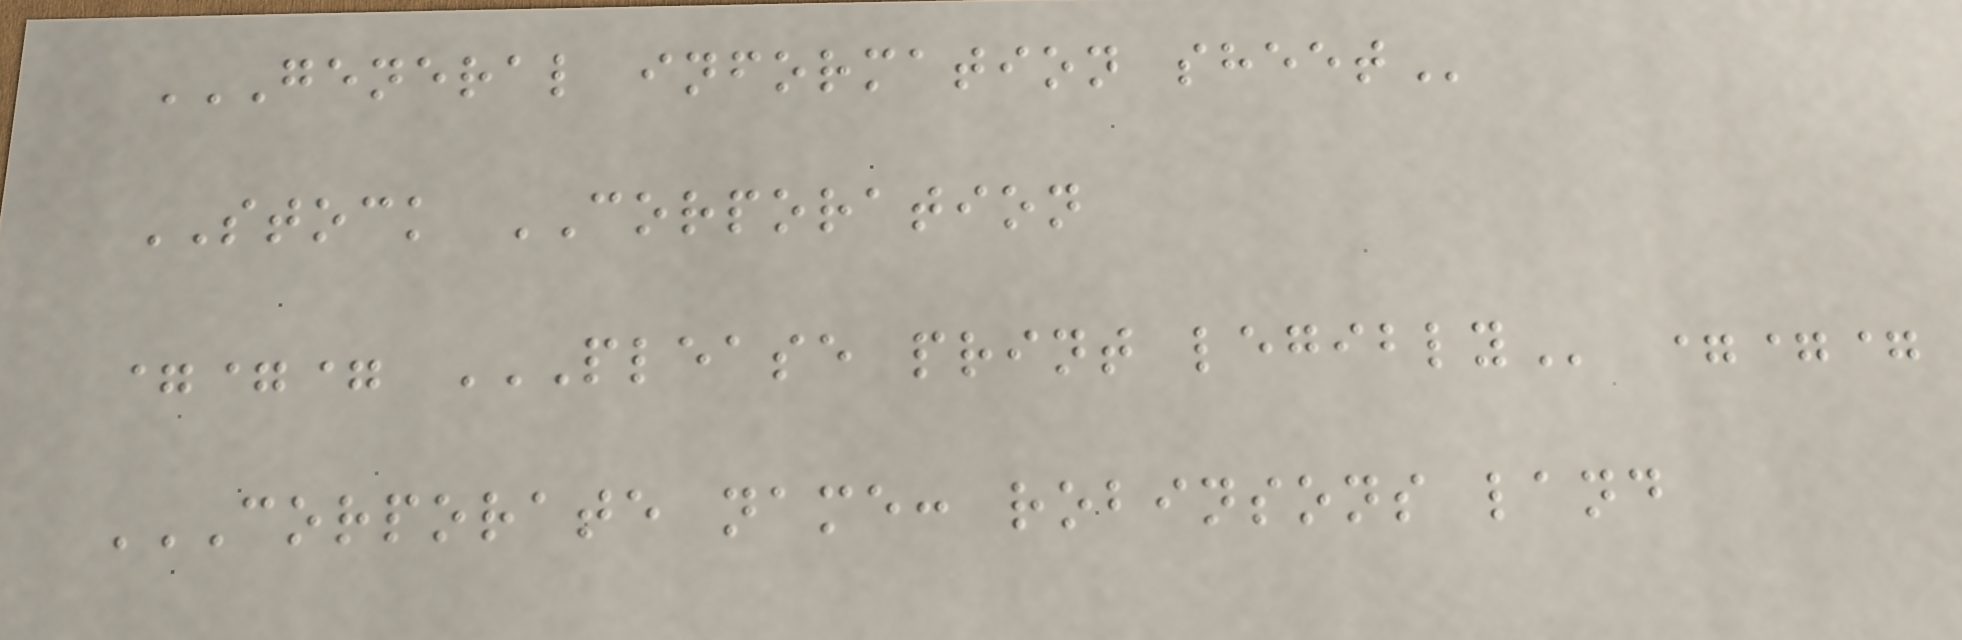GENERAL INFORMATION SHEET
STOCK CORPORATION
=== PLEASE PRINT LEGIBLY ===
CORPORATE NAME: ROBINSONS LAND
